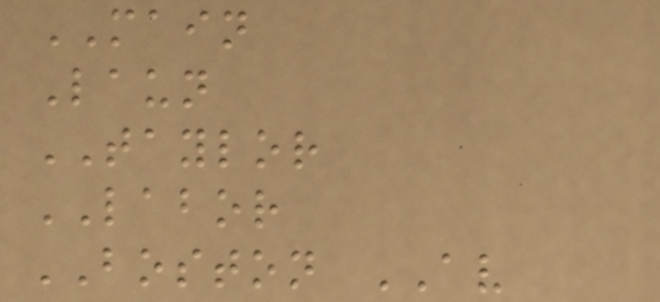MAIN
Laun
TAYLOR
LABOR
BOSTON AV
